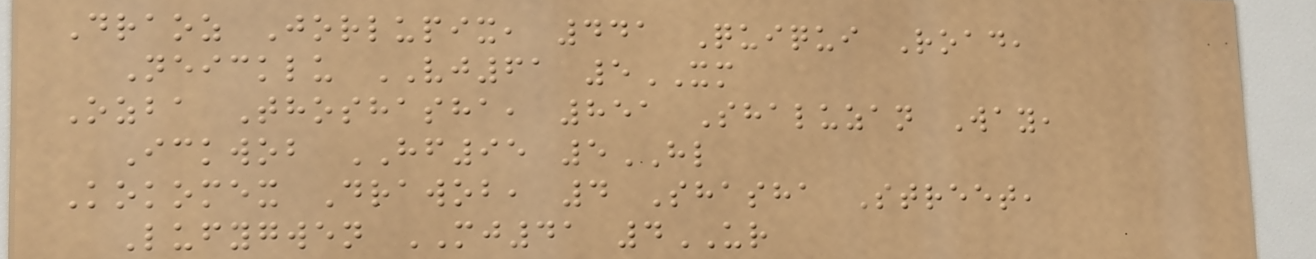Draoz Jorlupix, 441 Quiqui Road,
Neicklu VJ61 5XM
Ozba Thoshasha, 851 Shaluzan Way,
Ickwob HF95 5HL
Kokomex Drawob, 4 Shasha Street,
Lufygwen MJ41 4UR
